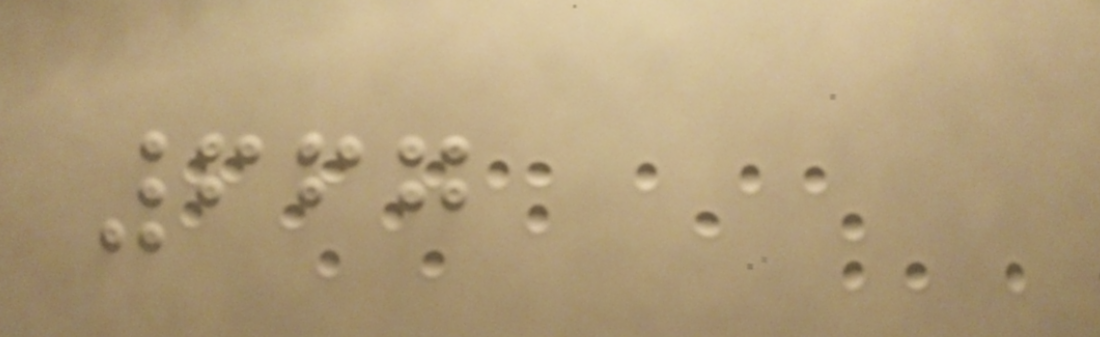667
